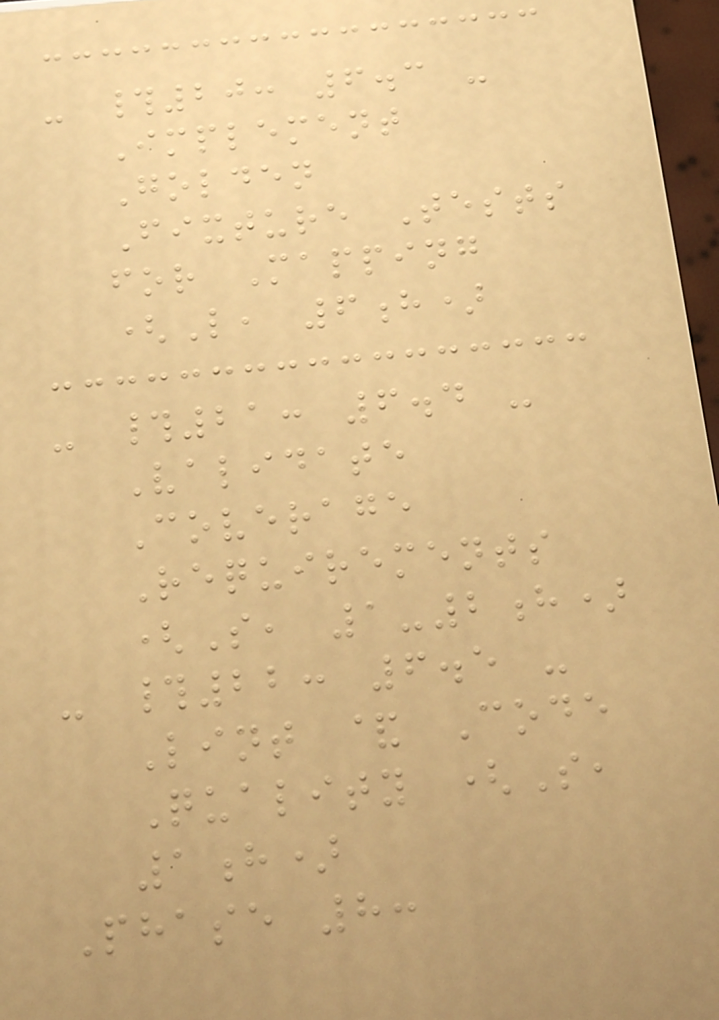- #20: 6.3 -
Implement
Golden
Fixture Tests
for Mapping
(L, 6h)
- #21: 6.4 -
Validate
Coverage
Requirements
(S, 1-2h)
- #22: 6.5 -
Lint & Code
Quality (S,
1h)
Phase 8:
